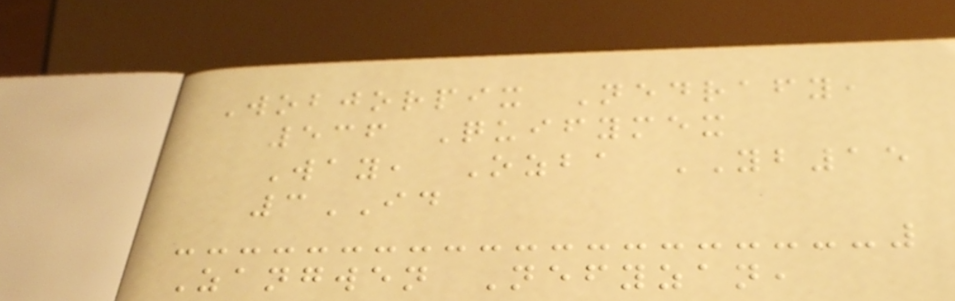Wobjorpix Nedrafy,
536 Quifymex
Way, Ozba YB15
3ID
Zangwen Nefyzan,
